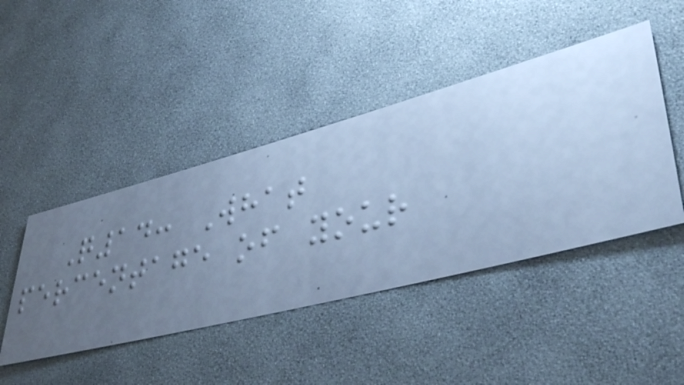Q14: What
percentage of your
